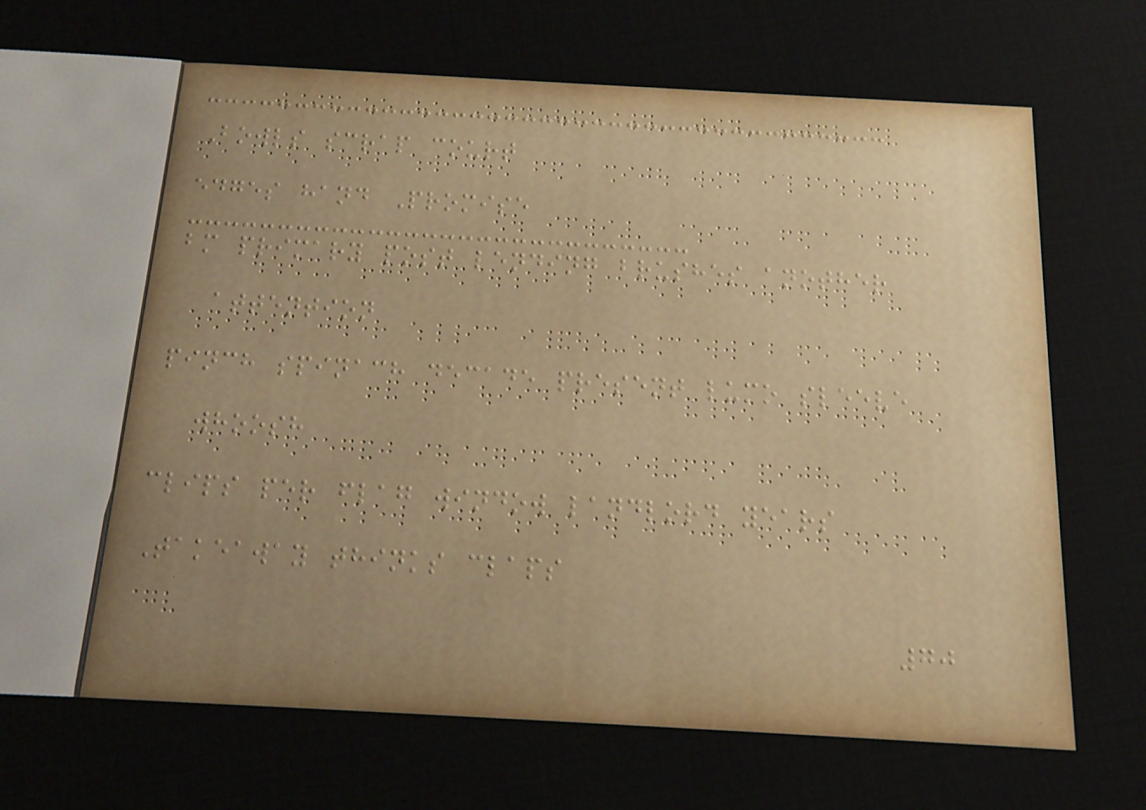Bowls scrap court
edges hand Promise
bm primary post lending brushes another
attention
pinch spinach decade present lumo sleeve
whoosh
clips per flag window landlord years
Takeaway thinks claps
70
